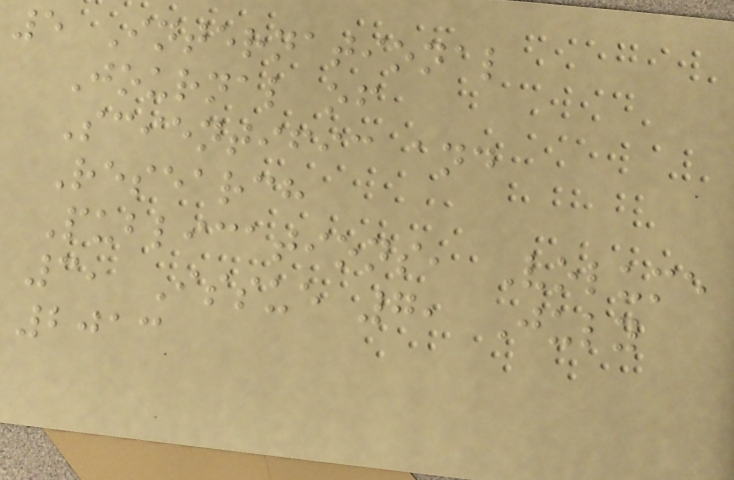5 International
Journal of
Scientific and
Research
Publications, Volume
3, Issue 7, July
2013
